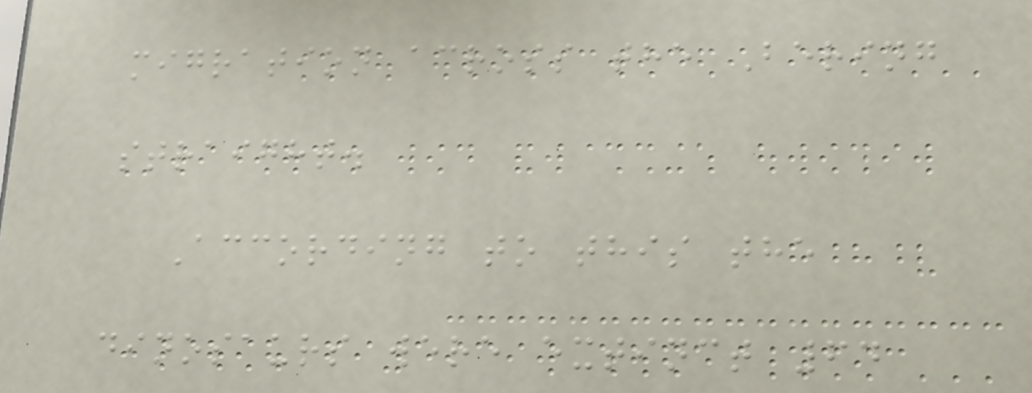migration across the Bering
straight.
According to this the
dinosaurs were extinct 64
